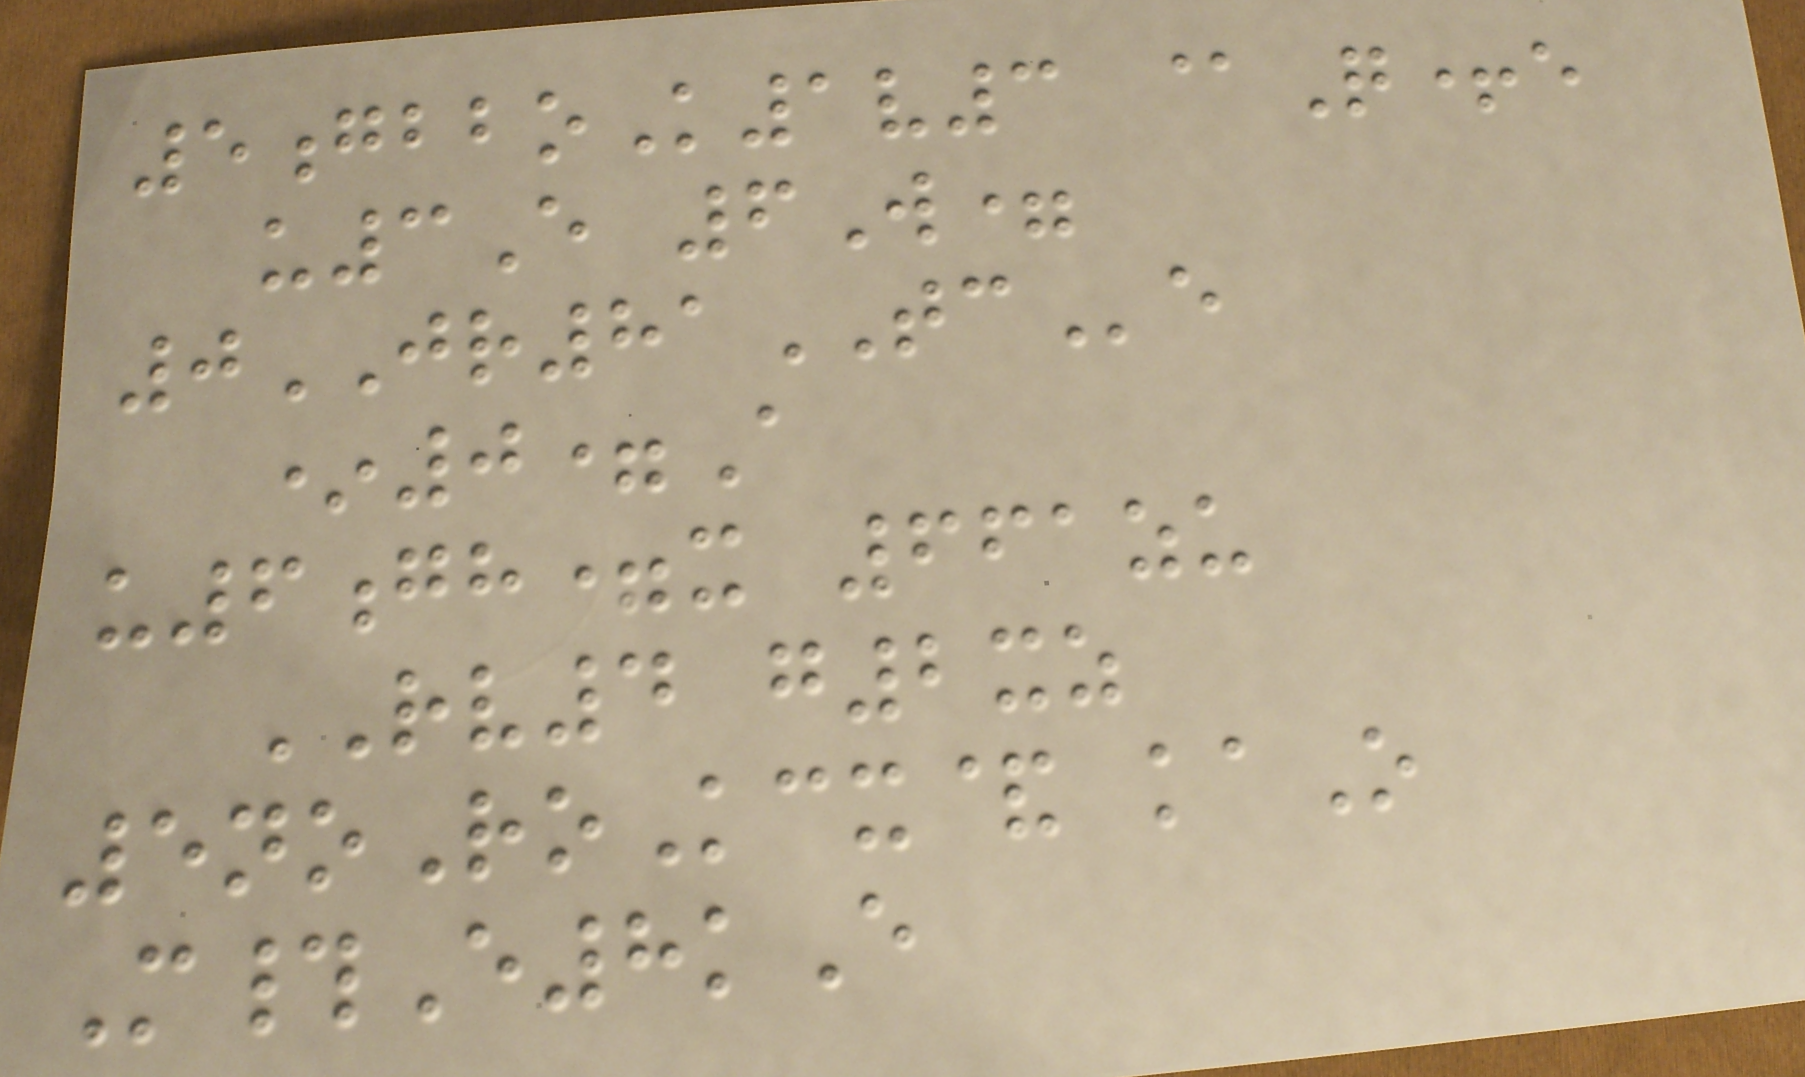5gbboK1v3 @Q+e
u3E 6W=
0JR81TCe
*0=A
u6gh=x 661zu
RV4 g2xz
5noRoKcx& kaO
M#E8kE
